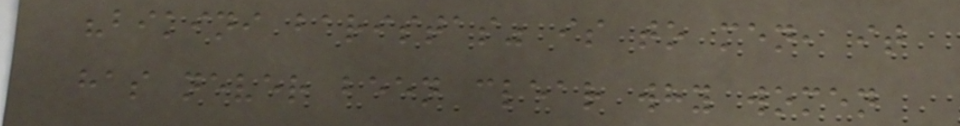"bikini baristas" is to men, it
has never been clear why women
